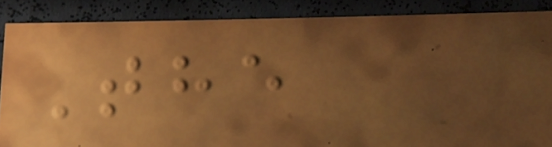The
